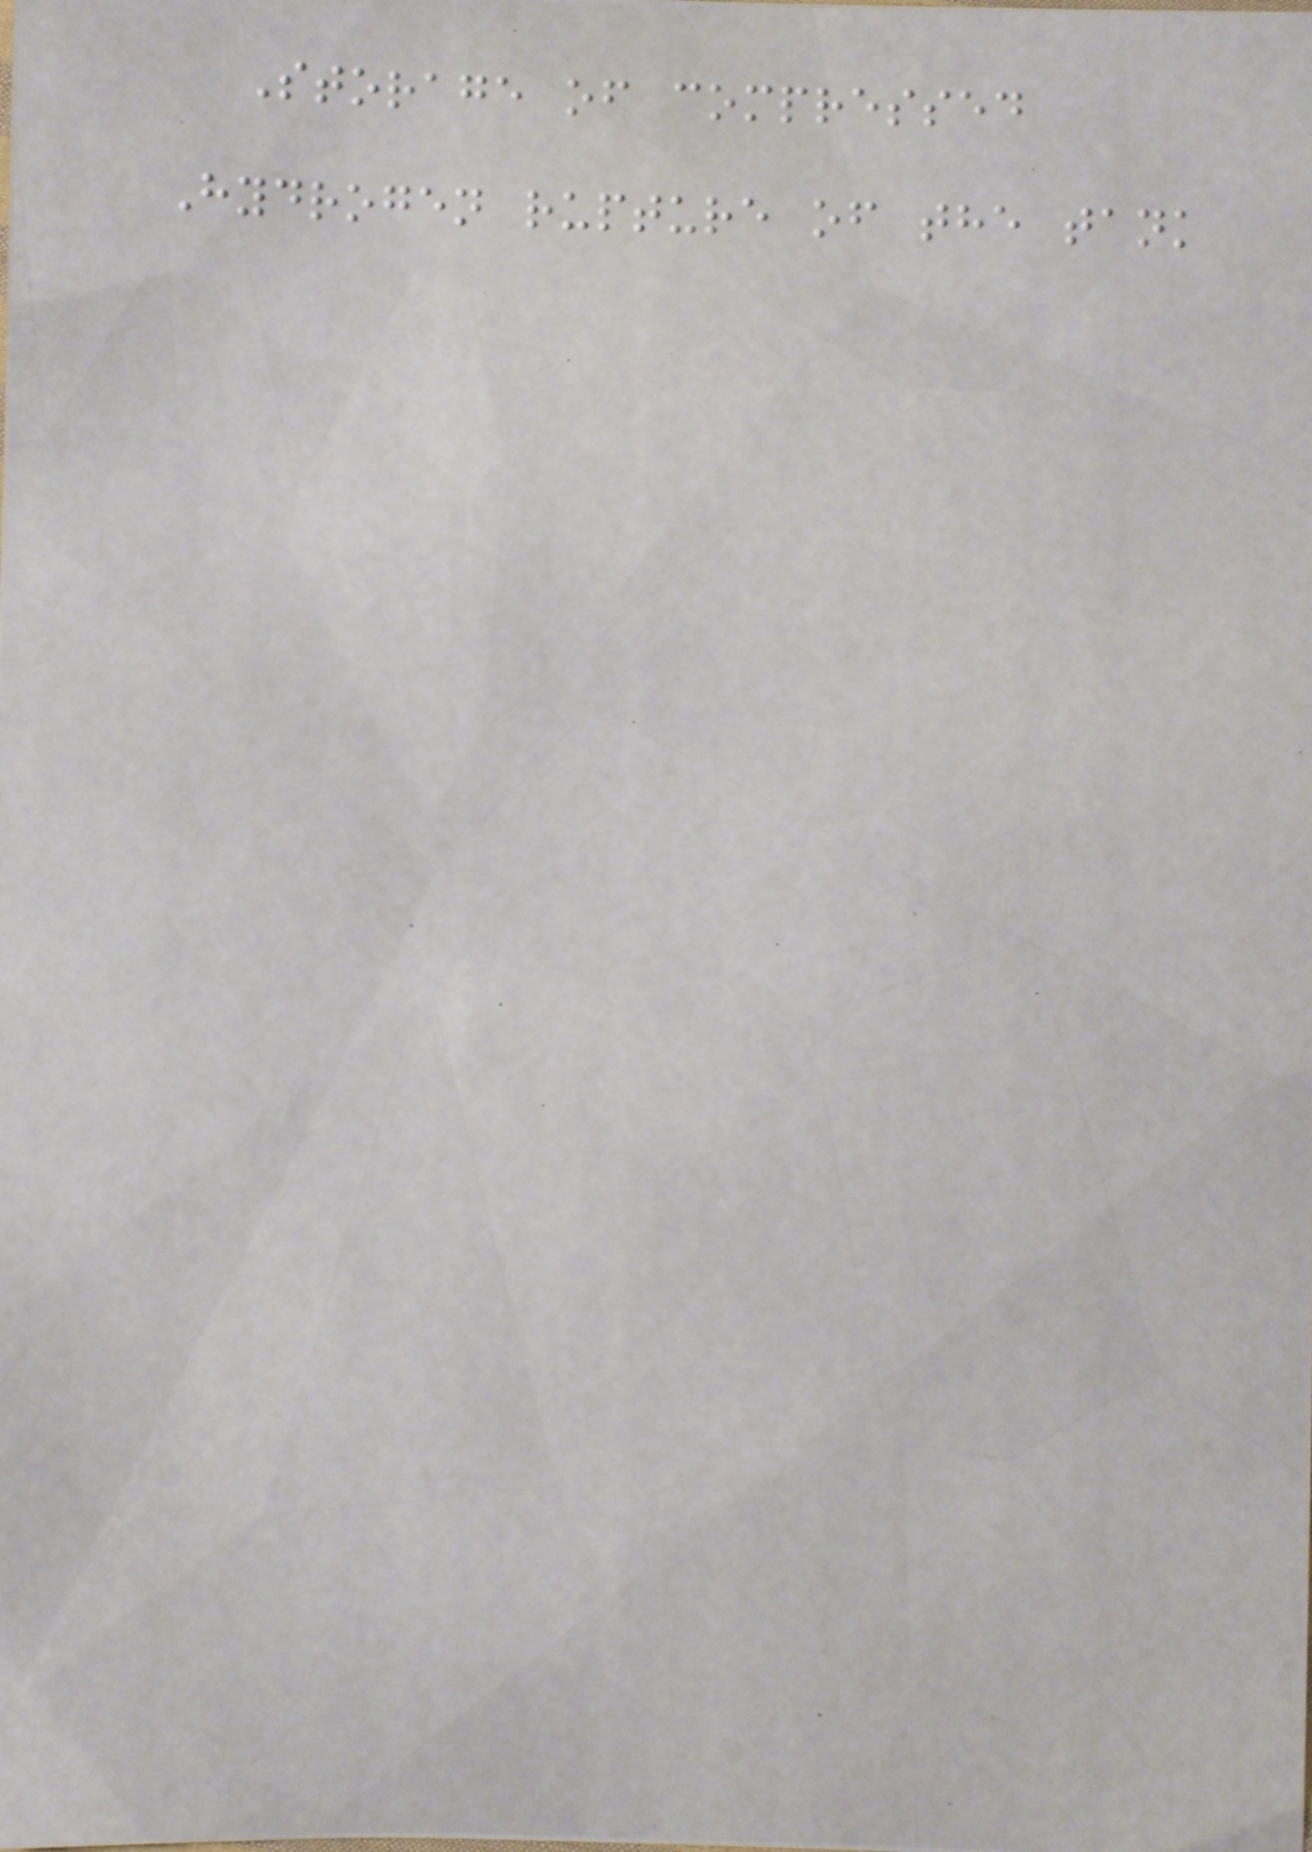Storage of compressed
Hydrogen rupture of the tank
